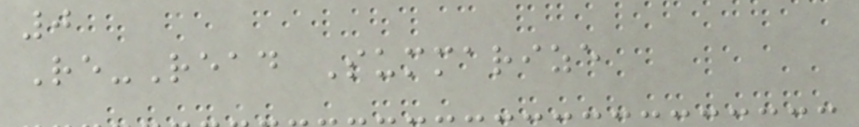0
Re-Read Summarize
